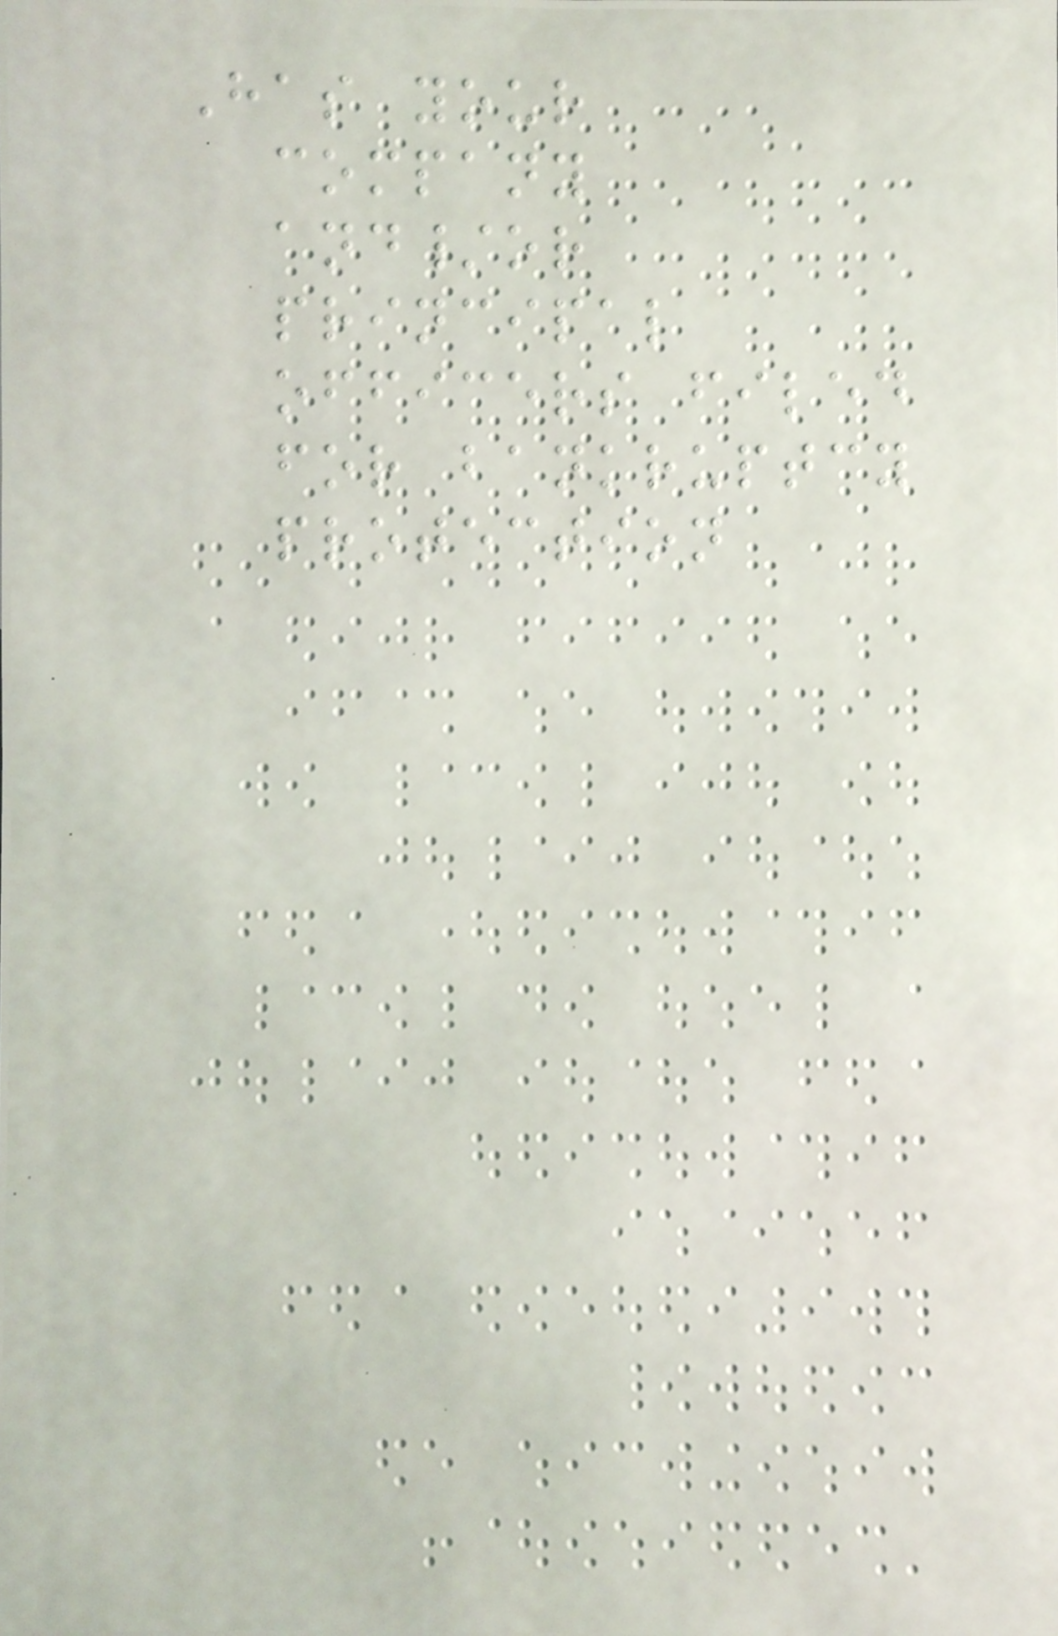Has your
company
and/or
principal
officers filed
for bankruptcy
protection
